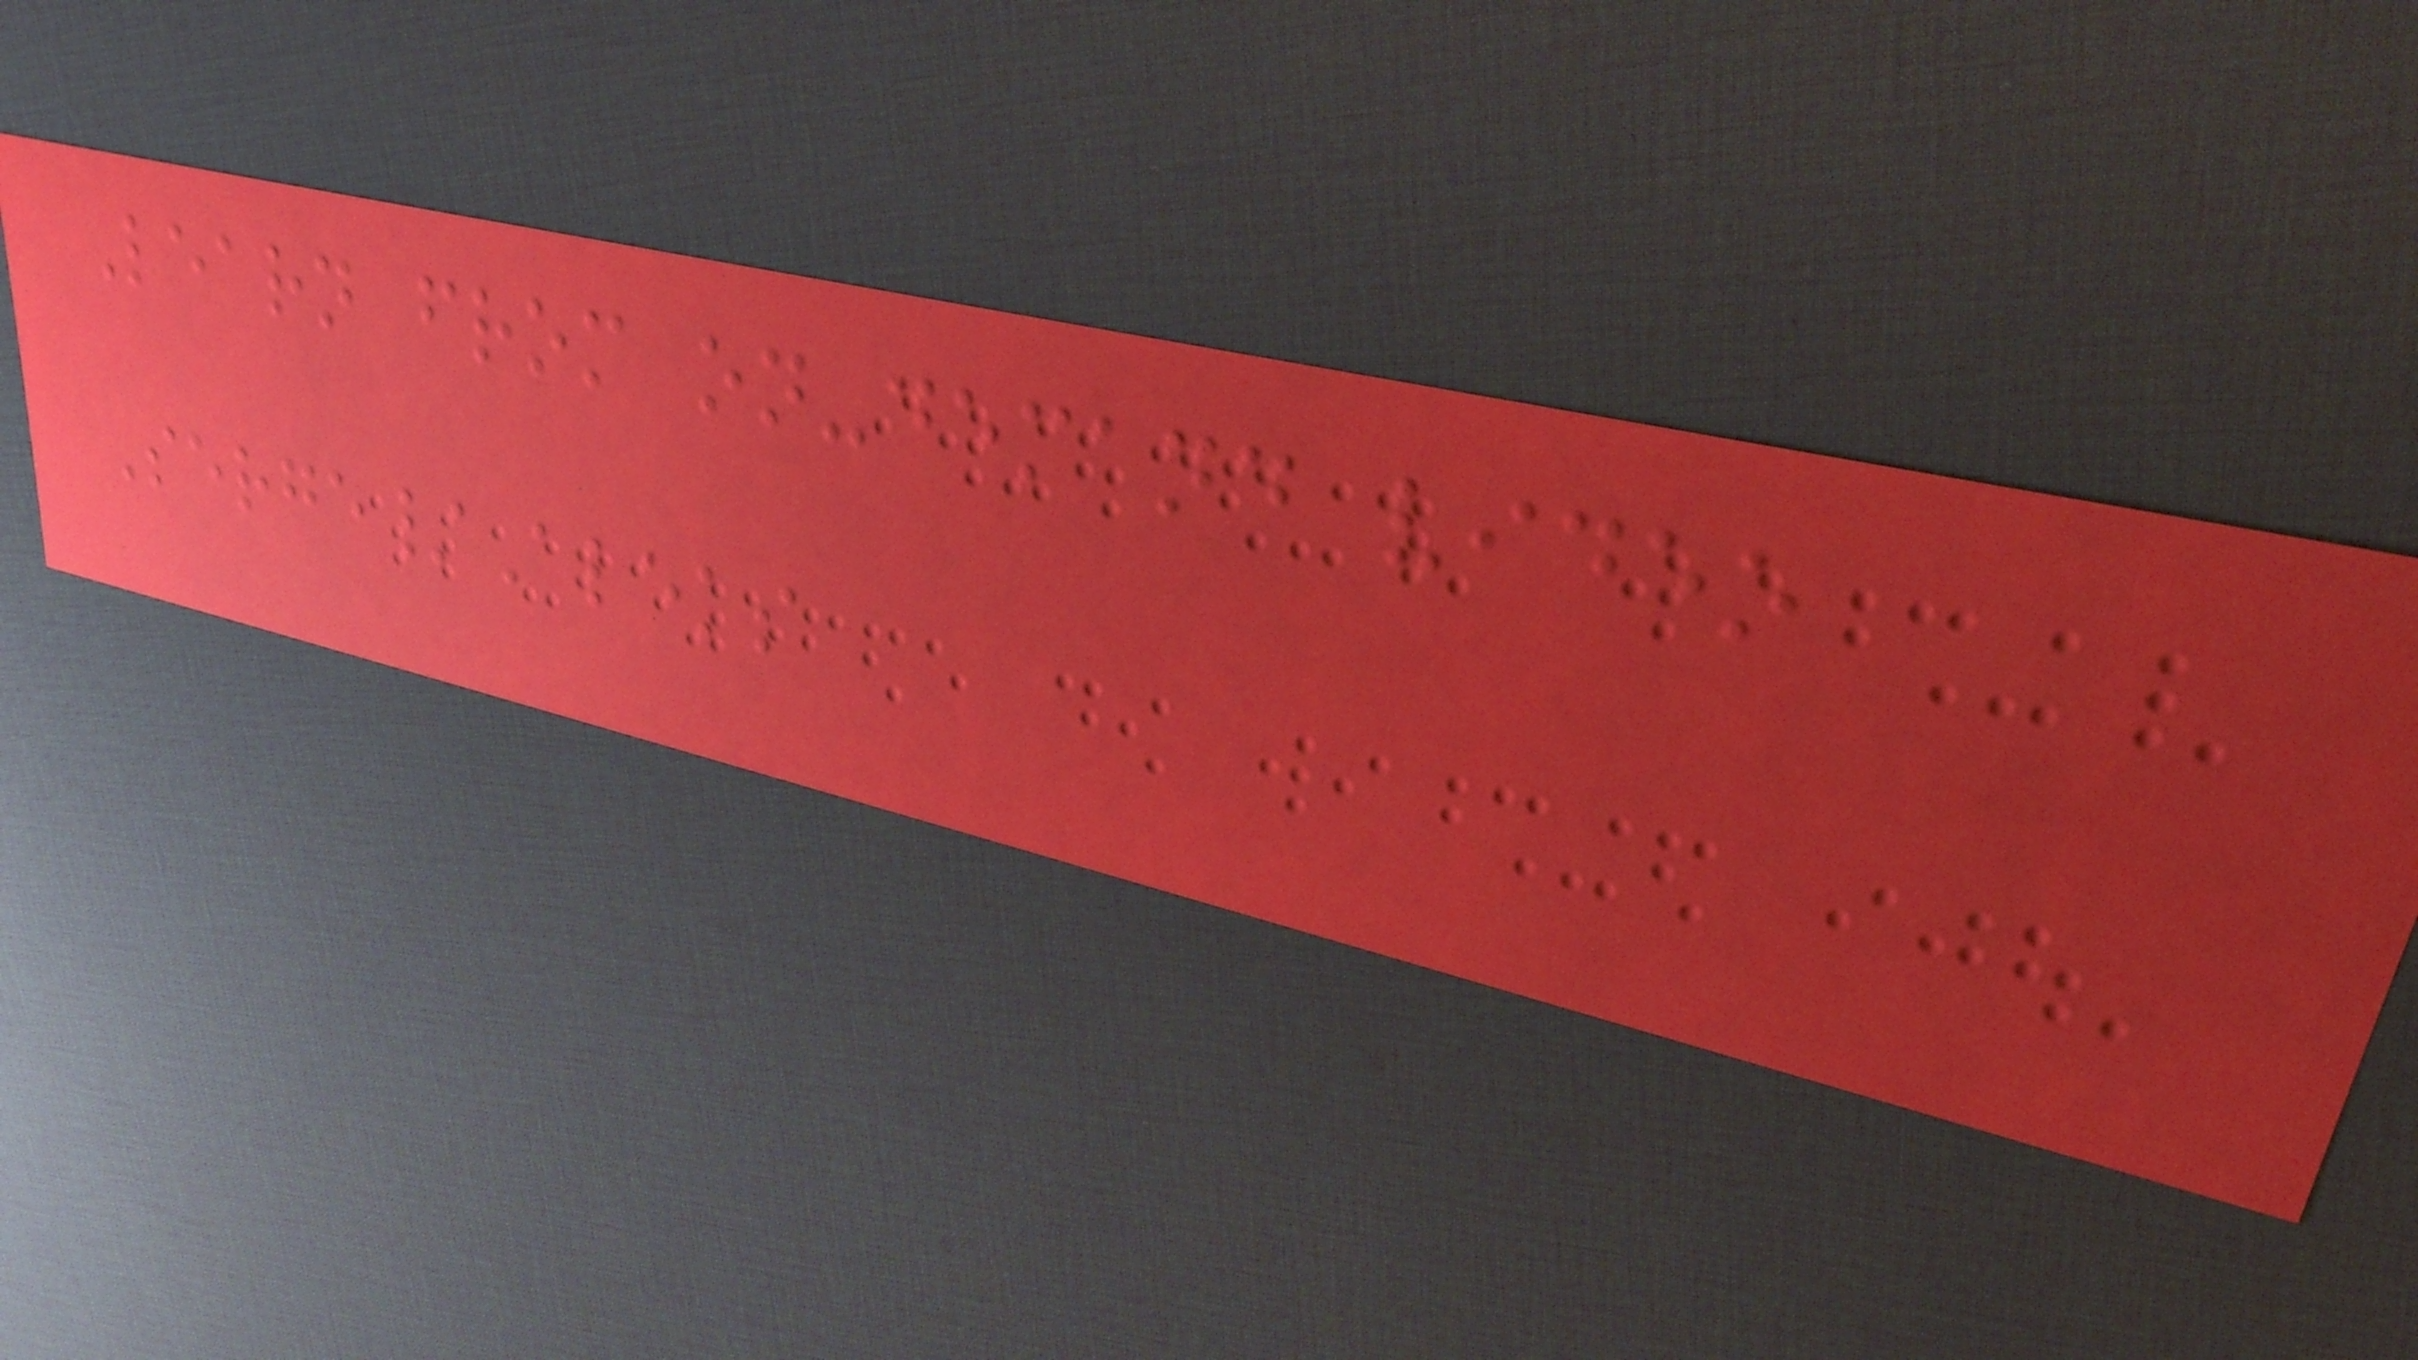Learn from on-demand video
Serge/Aleks
